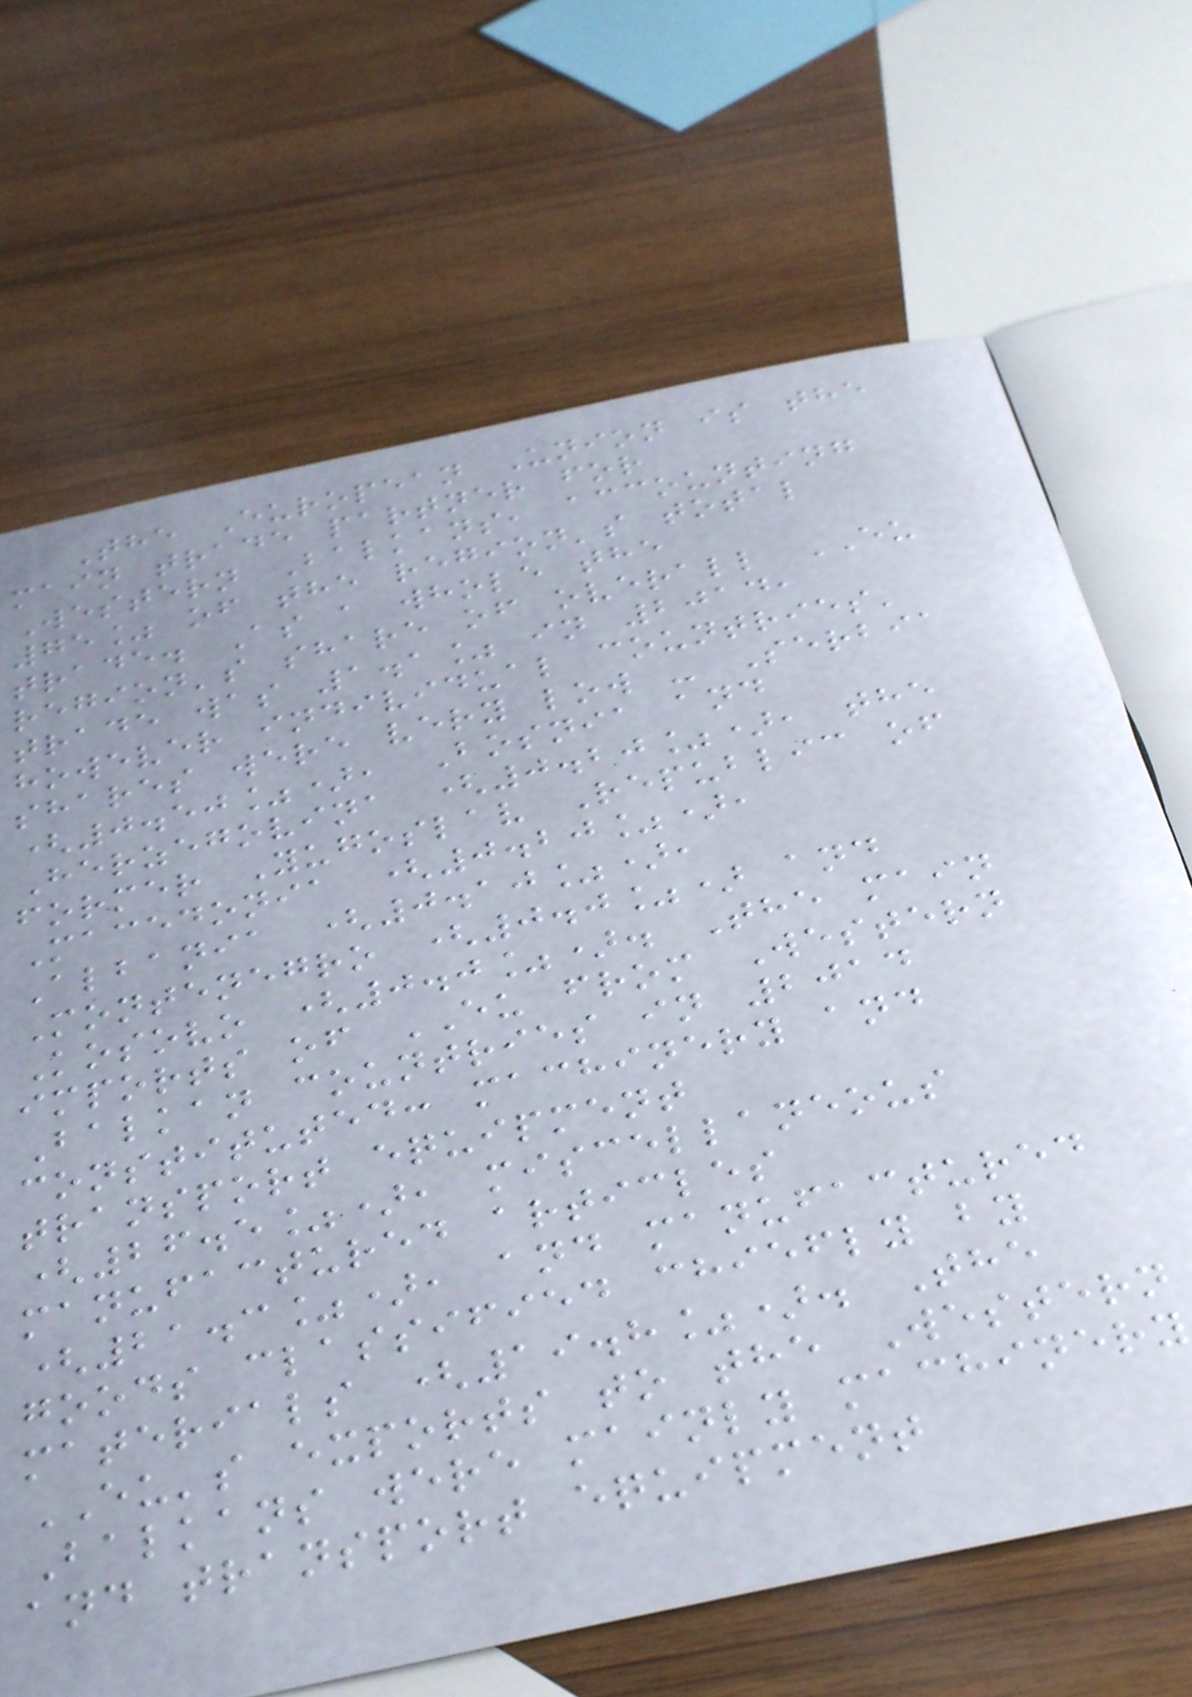The European Union is the
main trade partner for
Western Balkans, accounting
75% of the region's total
trade. As a whole the
region's share of overall EU
trade was 1.1% in 2014,
however individual countries'
shares were very low - Serbia
(0.50%), Bosnia and
Herzegovina (0.20%), the
former Yugoslav Republic of
Macedonia (0.20%),
Albania (0.10%),
Montenegro (0.0%) and
Kosovo (0.0%). The main
imports of EU from Western
Balkan countries in 2014
constituted: machinery and
transport equipment
(26.5%), miscellaneous
manufactured articles
(21.3%), and manufactured
goods classified chiefly by
materials (19.8%). The
EU's exports to the Western
Balkans were mainly machinery
and transport equipment
